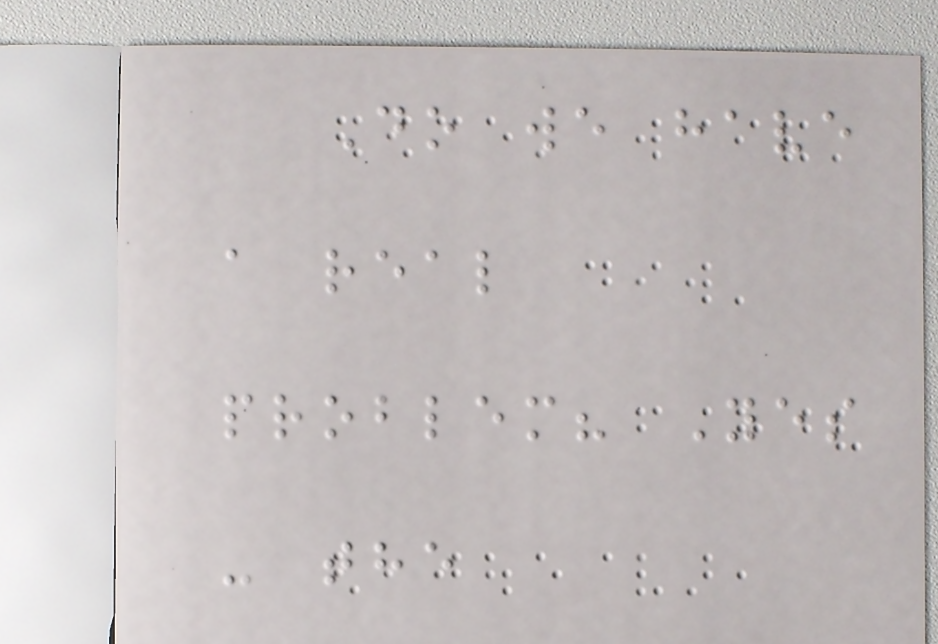Do we have
a real
problem? Yes
- the
